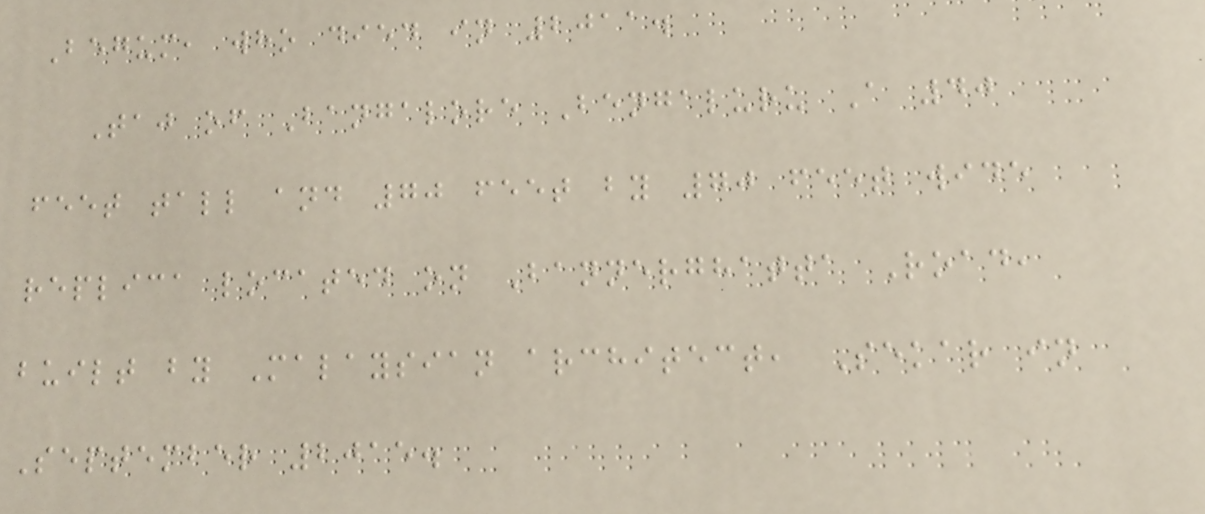Begum, who died in 2011.
Taj of Bangalore Bengaluru A 40
feet tall and 70 feet by 70 feet wide
replica located on Bannerghatta Road,
built by Malaysian architect, Sekar in
September 2015.
